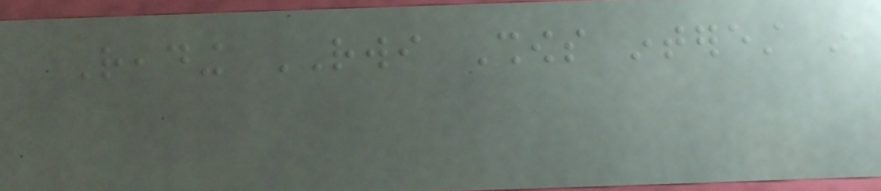Reading RWI Shows interest in
